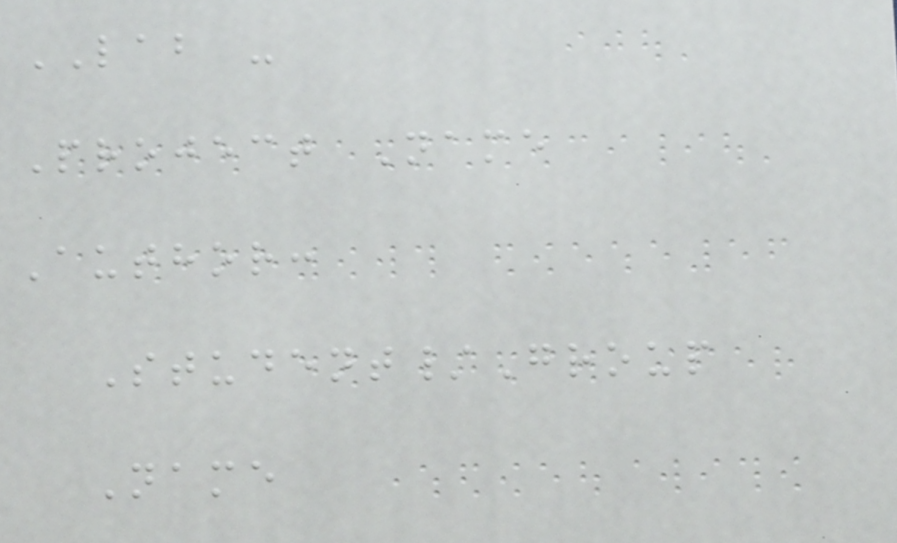LAB -
Project Name
Author:
Student/Group
Name
